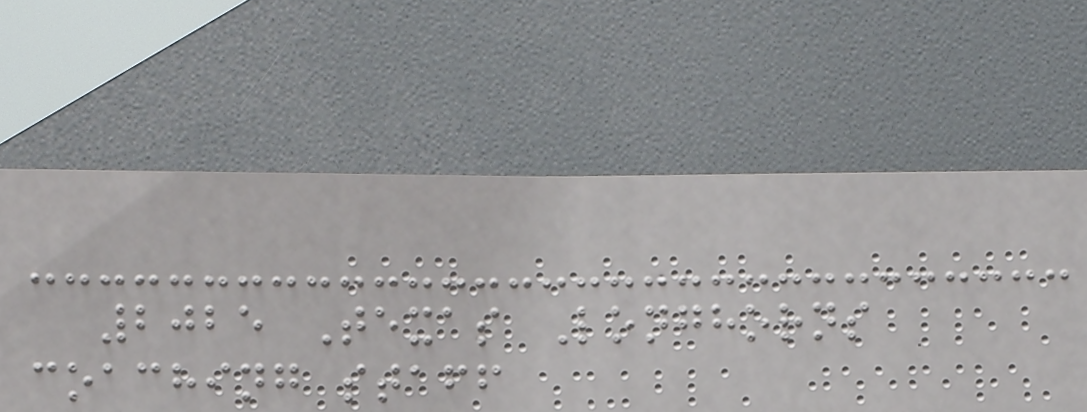2025 Texas Longhorns
coaching staff
